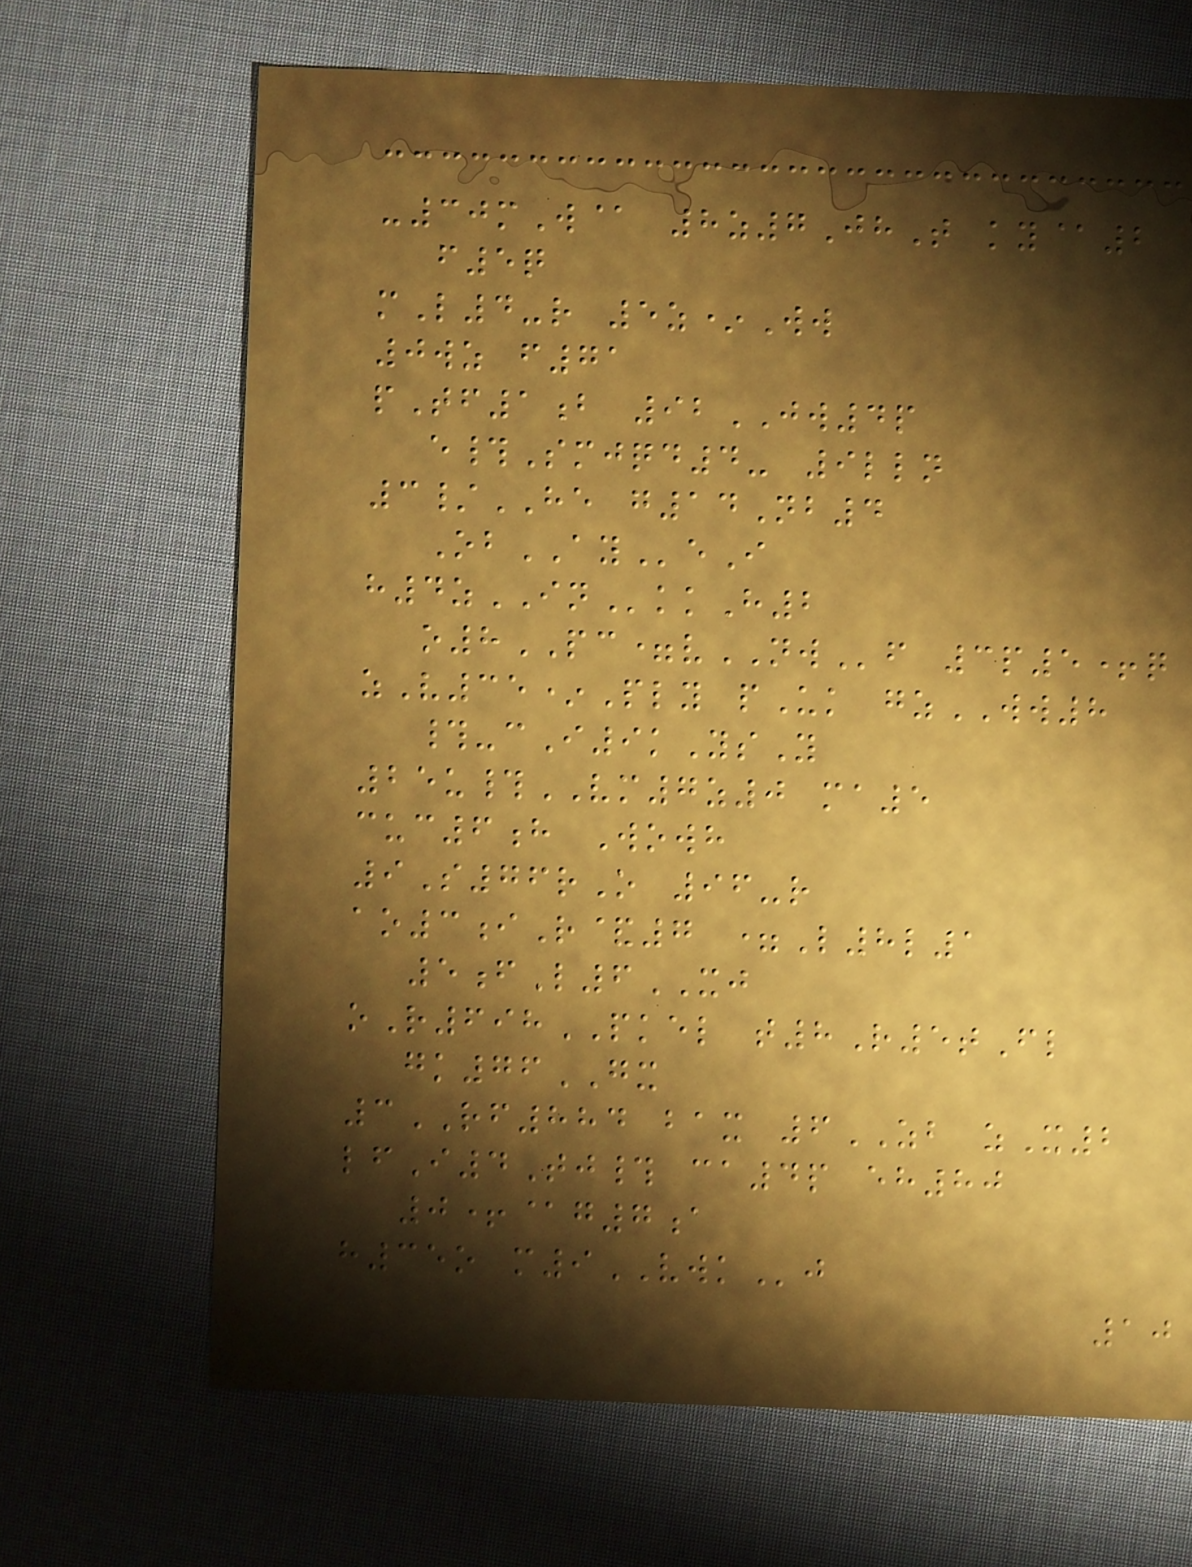-30mW@ 8z7JhT ky@2
f5q
mL4-r 5z*Ww
0wz f71
pTf1b 92JW4p
e#Smjqd4- 9lln
3/HE g14Nb4
ObAYeI
h4zINkkH2
o8PC=vNWf 3p5+q
zV35*Ply pUk gzWW8
#-cI9kYsY
25u#VM7z0 ma5
cuc6h Wowh
9S76rO 96-r
ao3iR&7 =L8l1
5fL6XJ
oR698PKEL t8R5tFl
gk76GX
3RF884 bax 6ZB zX2
lfI4Tj# ca4p eh80
0+@g7a
h35o m9VWKj
10
